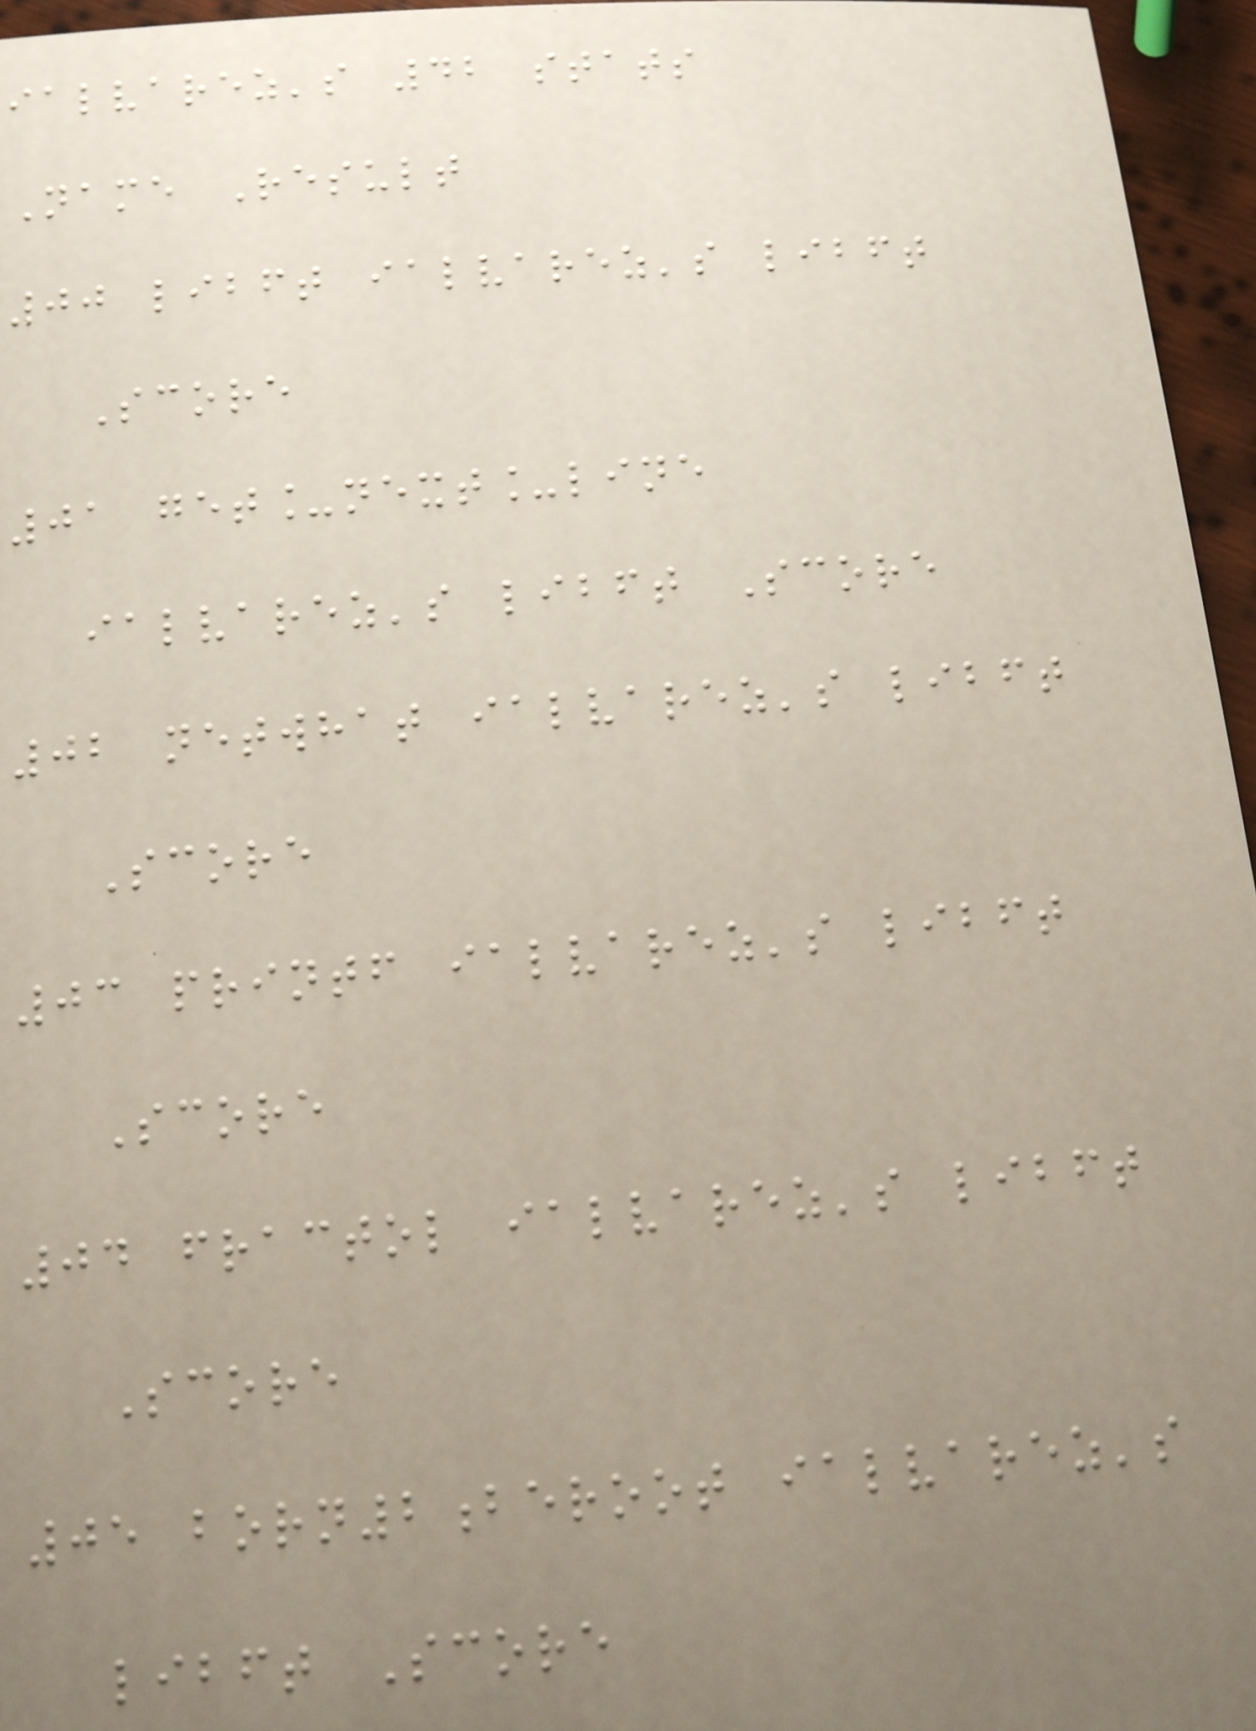ialvarez's 42 stats
Name Result
00 libft ialvarez's libft
Score
01 get_next_line
ialvarez's libft Score
02 netwhat ialvarez's libft
Score
03 printf ialvarez's libft
Score
04 fractol ialvarez's libft
Score
05 born2beroot ialvarez's
libft Score
